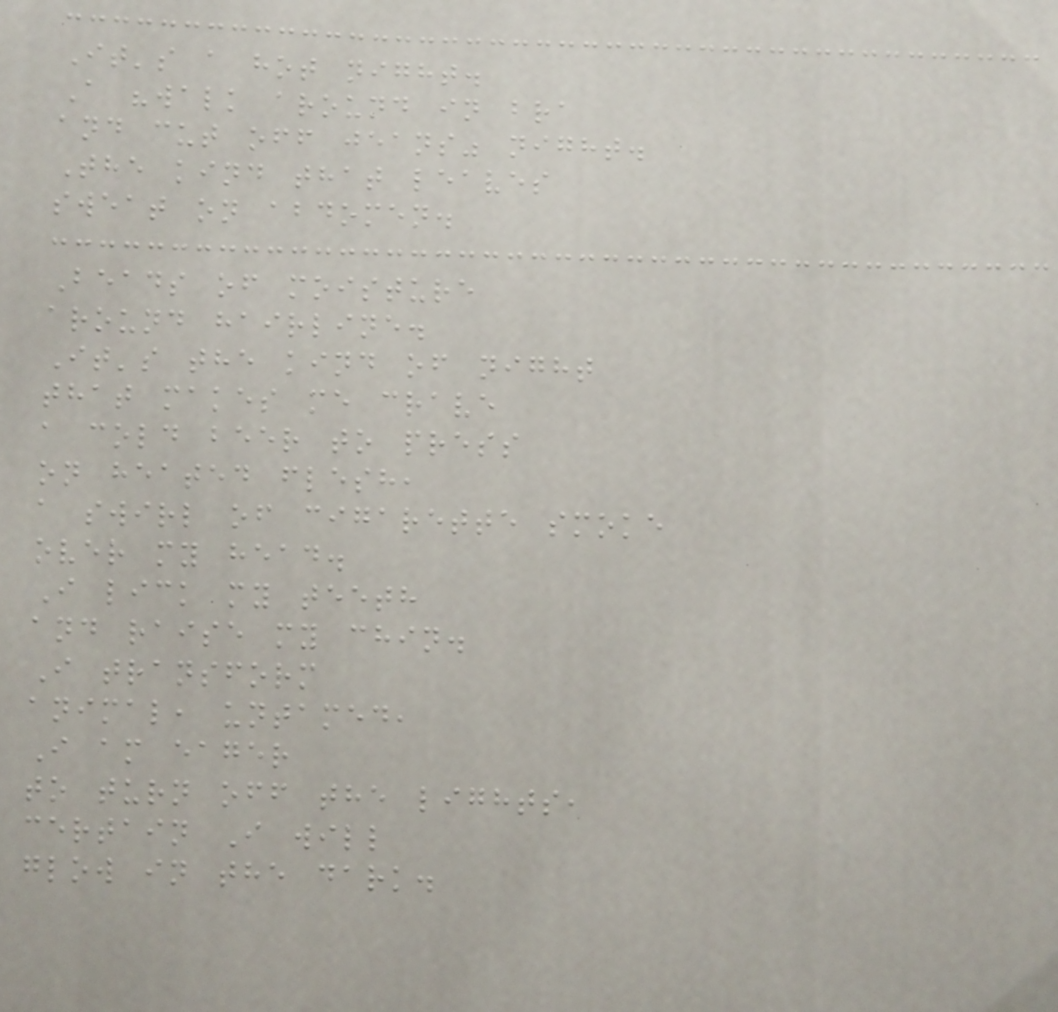It's a hot night.
A "walk around in bra
and cut off jeans" night.
The kind that leaves
sweat on abdomen.
Beads of moisture
around hairline.
It's the kind of night
that makes me crave
a cold beer to press
on heated flesh,
a swirl of cigarette smoke
over my head.
I lick my teeth
and raise my chin.
I transform
animal, untamed,
I am eager
to turn off the lights,
certain I will
glow in the dark.
